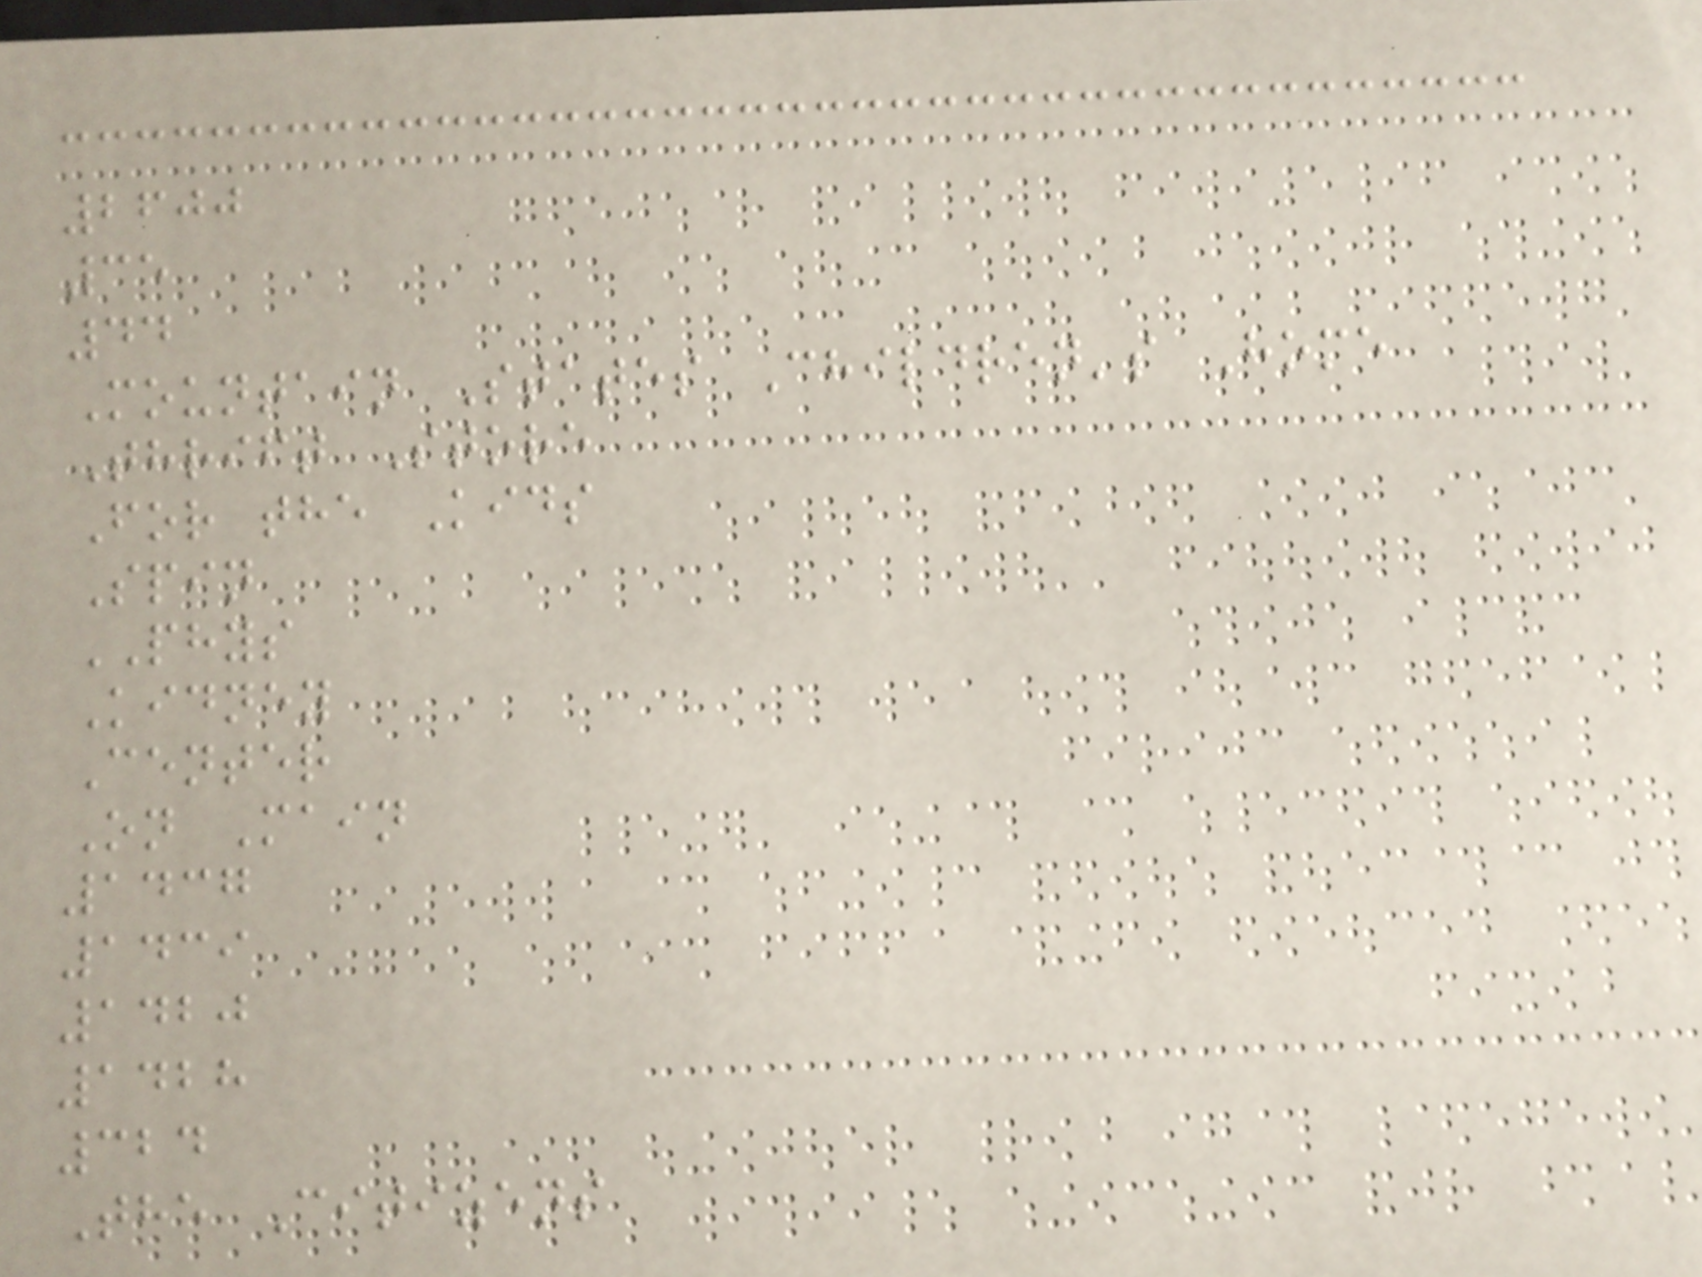2600
35
44
Mountain States Children's Home
Thrift Store
For the Kids
Spin
PHYS
Kidney
Center
On Main
1437
1439
1420
1428
324
The Citizens
